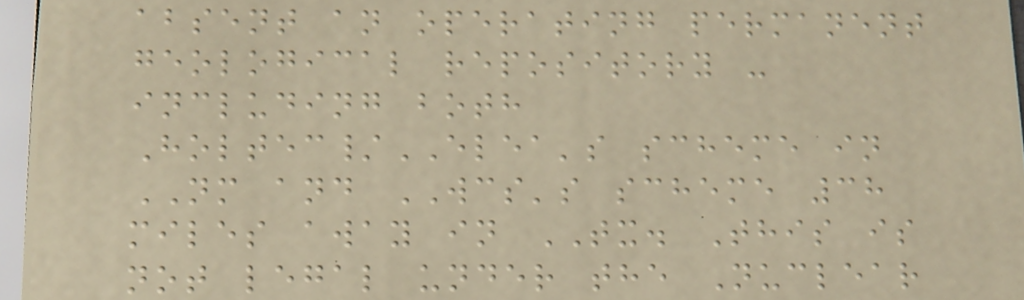absent an operating permanent
geological repository -
including both
Holtec/ELEA's scheme in
NM and WCS's scheme 38
miles away in TX. This is
not legal under the Nuclear
